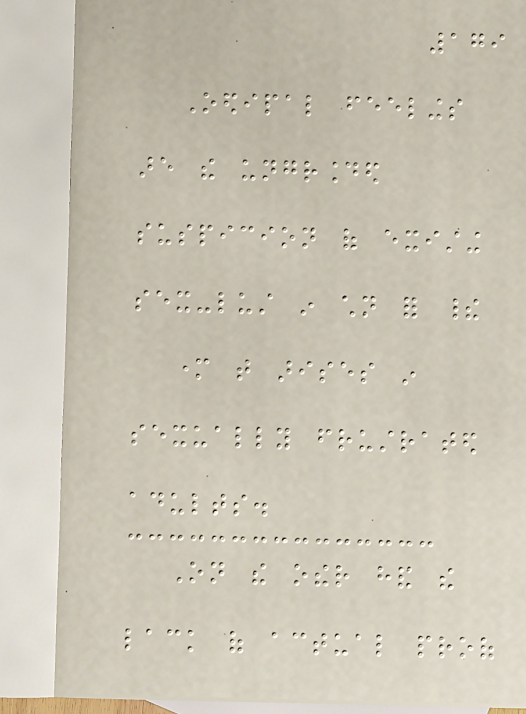179
Oedipal feelings
are the ungrounded
suspicion of existing
sex-lust in children for their
mother that arises in
sexually frustrated
adults.
On the other hand the
lack of actual proof
